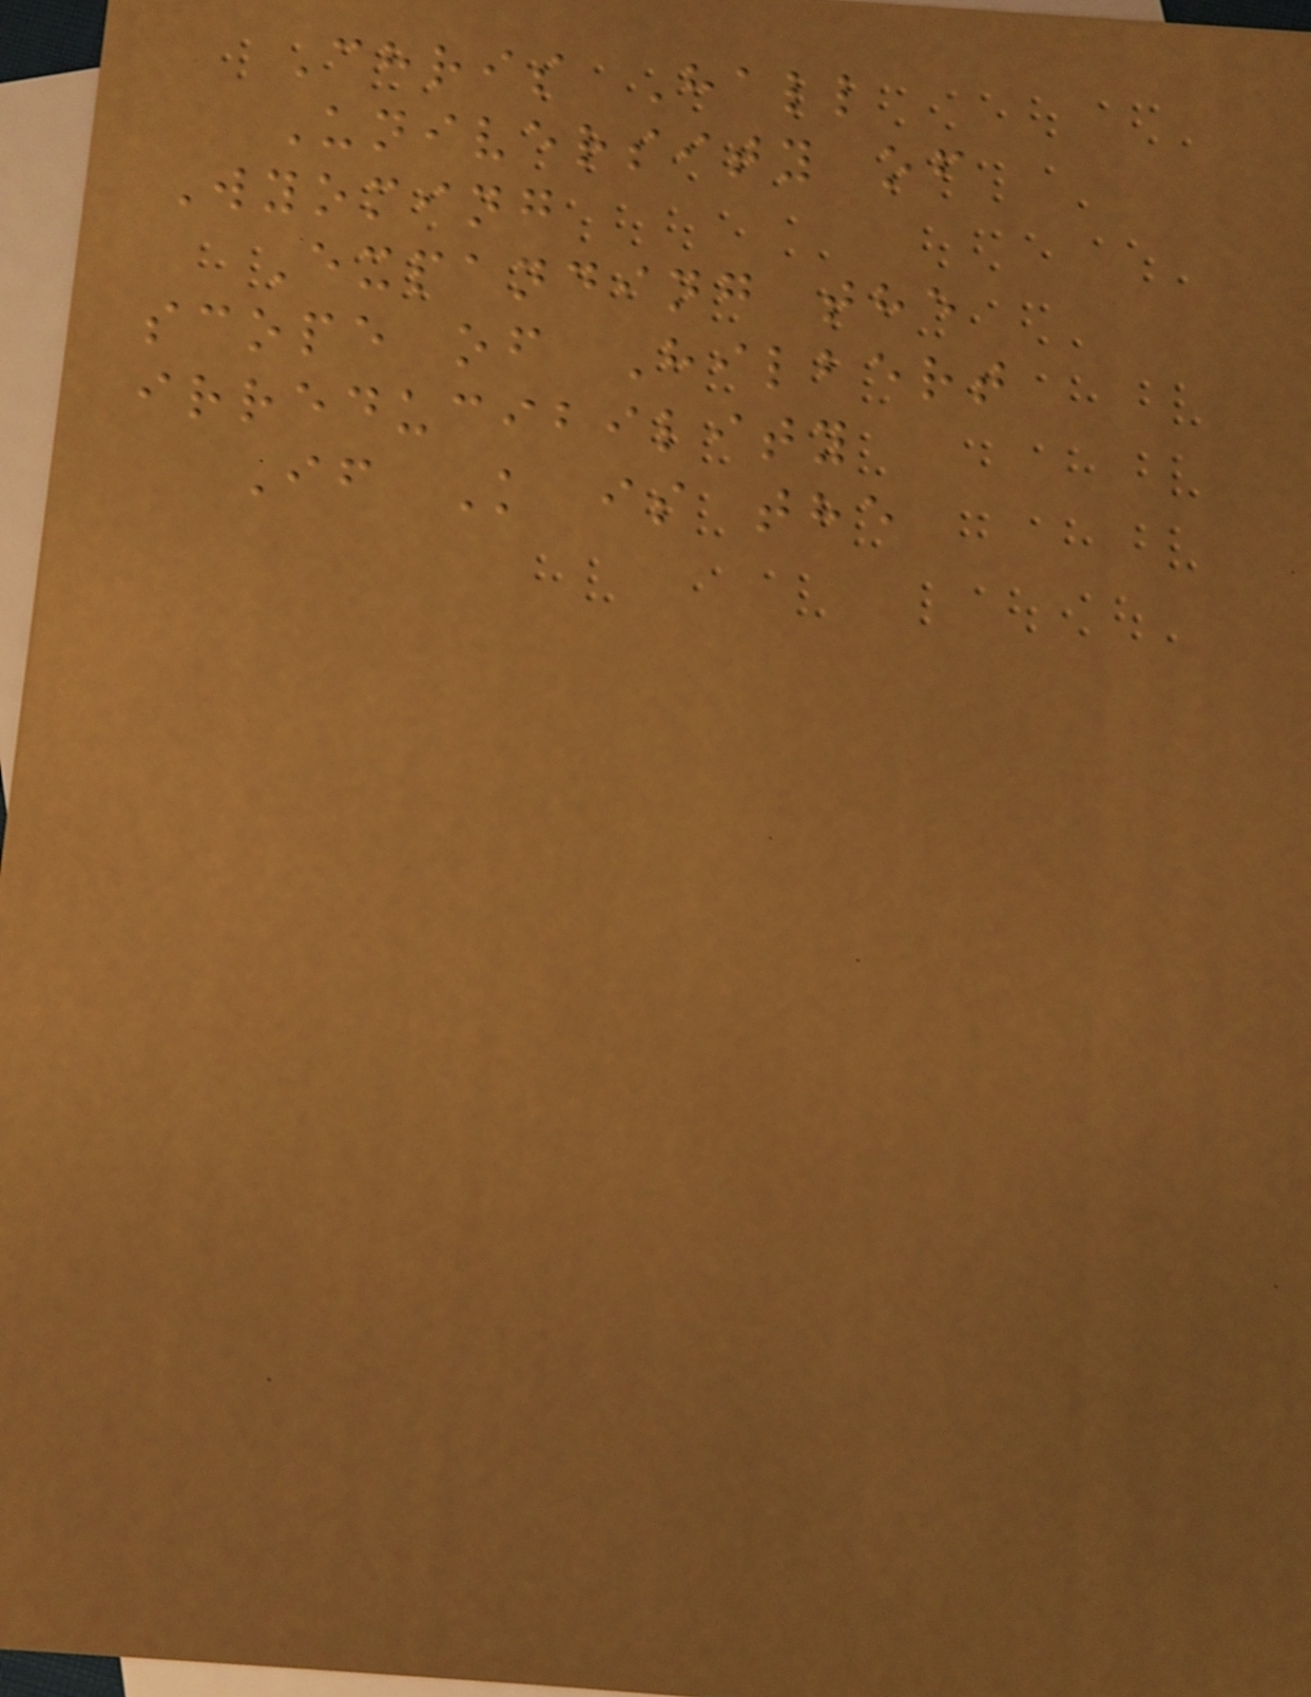Chris Hall
University of
Wyoming
Expanding the
scope of Hilbert
irreducibility
If K is the
